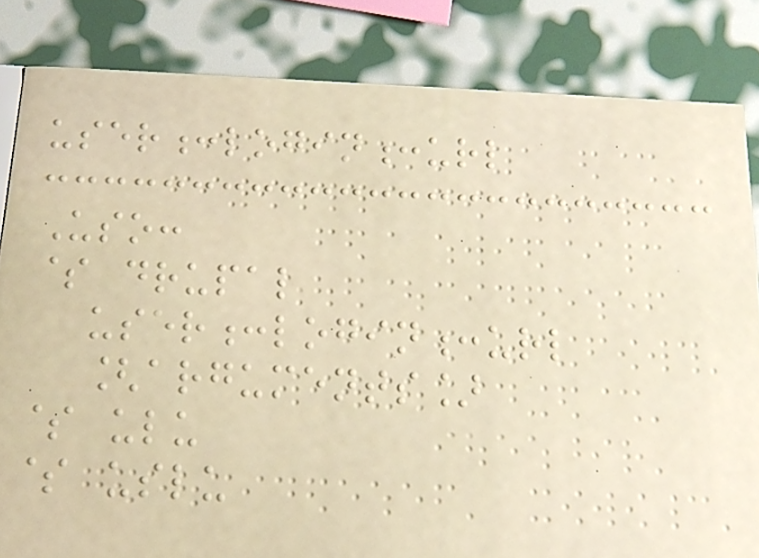user:login:url
Uso:
$ drupal
user:login:url
[arguments]
$ ulu
$ uslu
